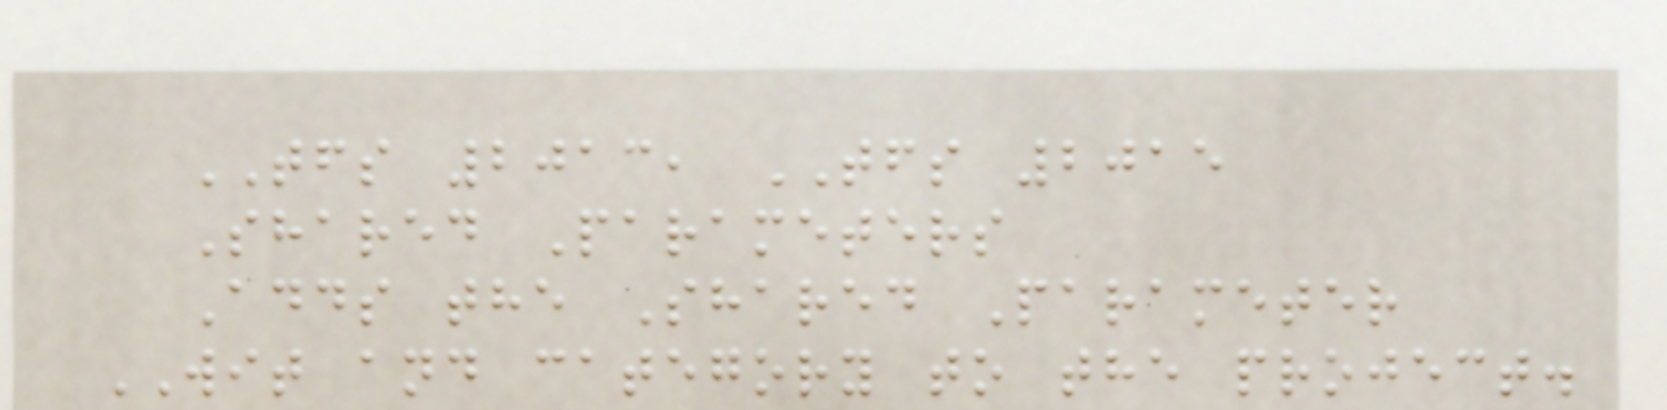TFS 2013, TFS 2015
Shared Parameters
Adds the Shared Parameter
WIT and category to the project.
